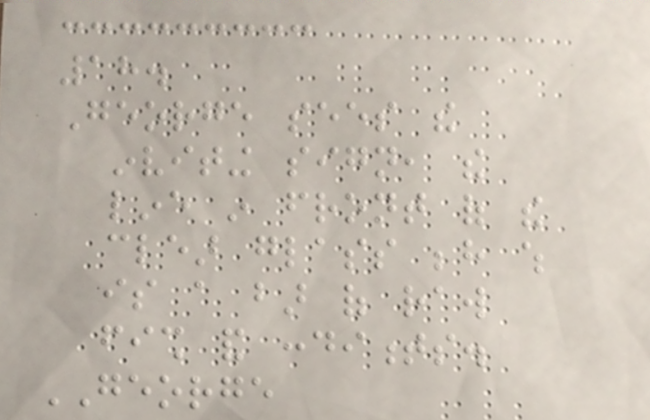18.
George sees the
inviting sign, the
line in front of the
clear glass behind which
is a bar of raw
fish and condiments.
GEORGE
